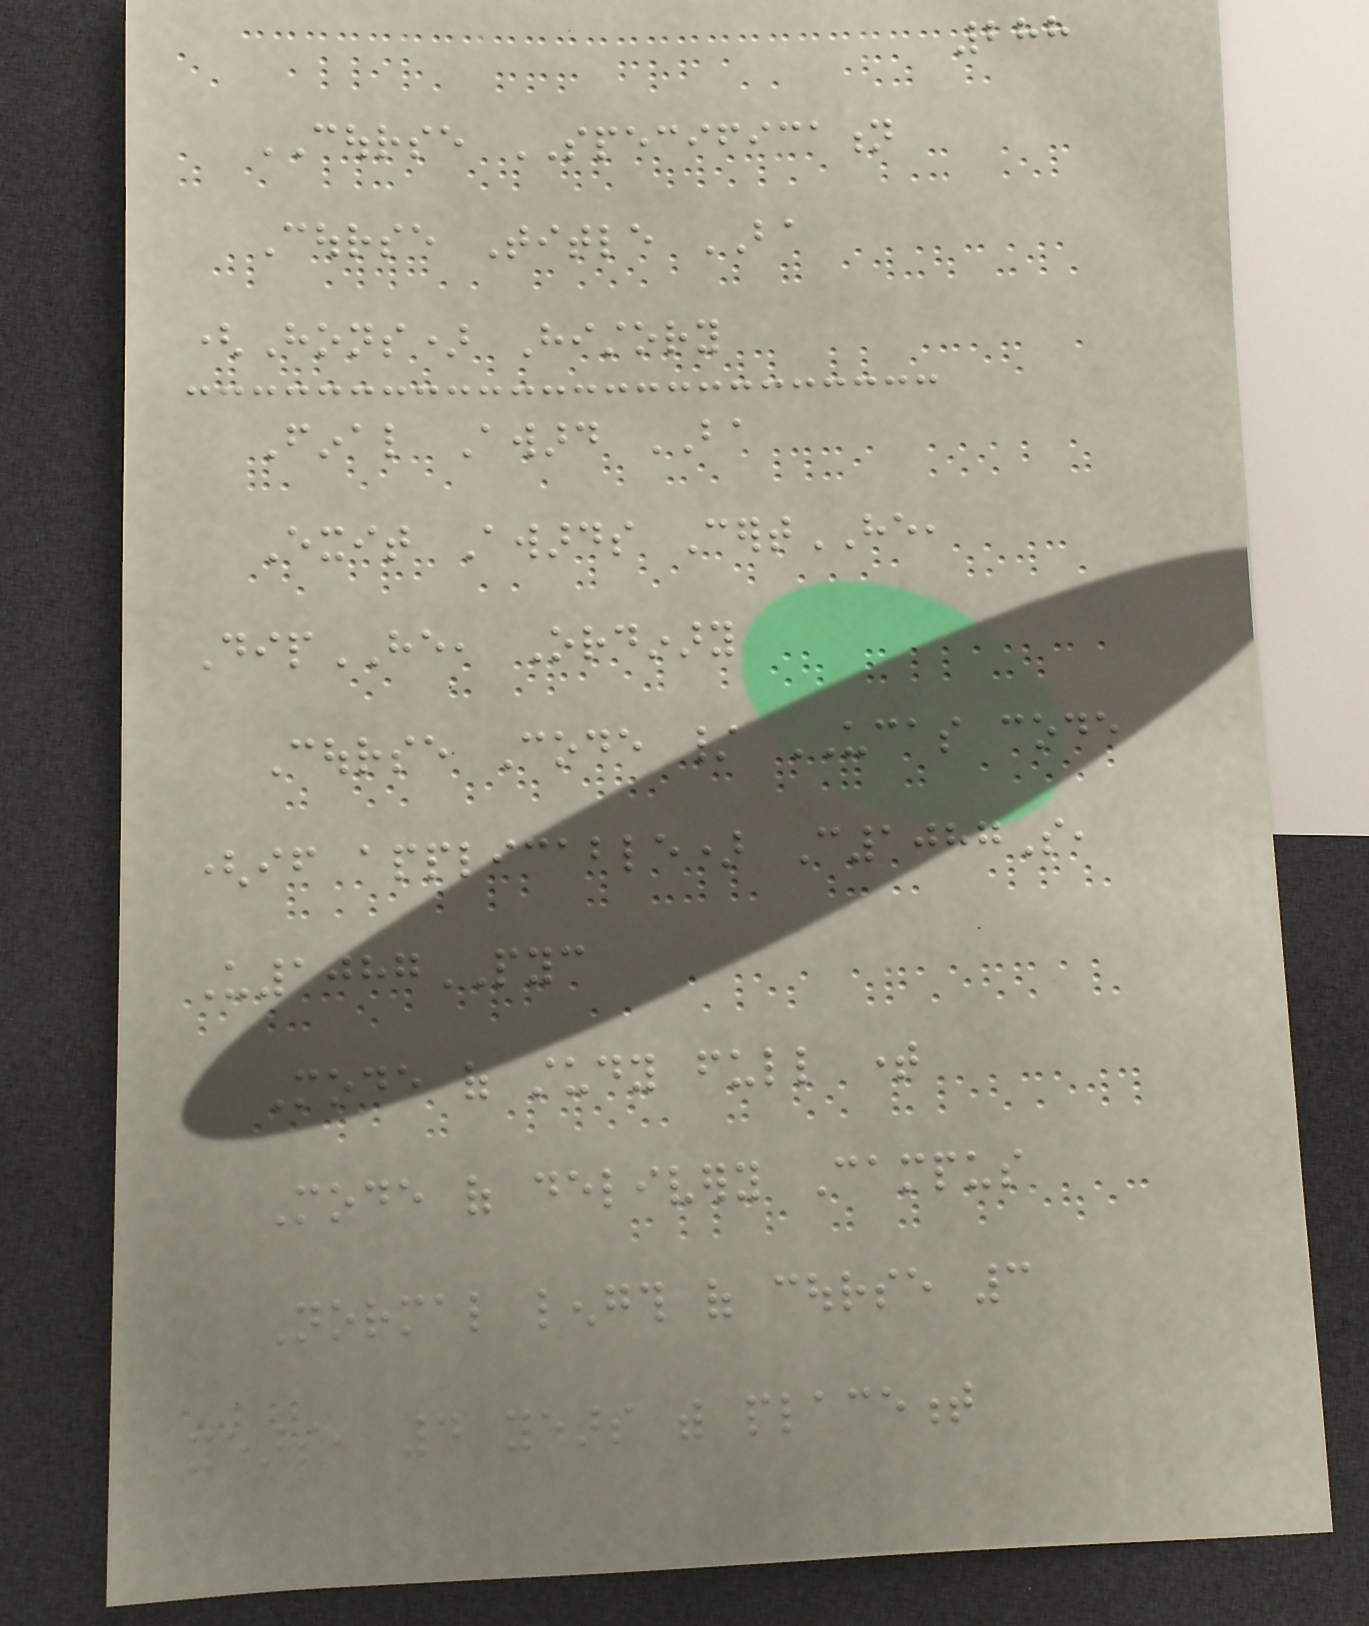288
COURSE SPECIFICATION
Course Title BA
(Hons) History
Final Award BA
Exit Awards CertHE,
DipHE, Ordinary
Course Code / UCAS code
(if applicable) C1087S,
U1087PYC
Mode of study full time
Mode of delivery Campus
Normal length of course 3
years, 4 years with placement
